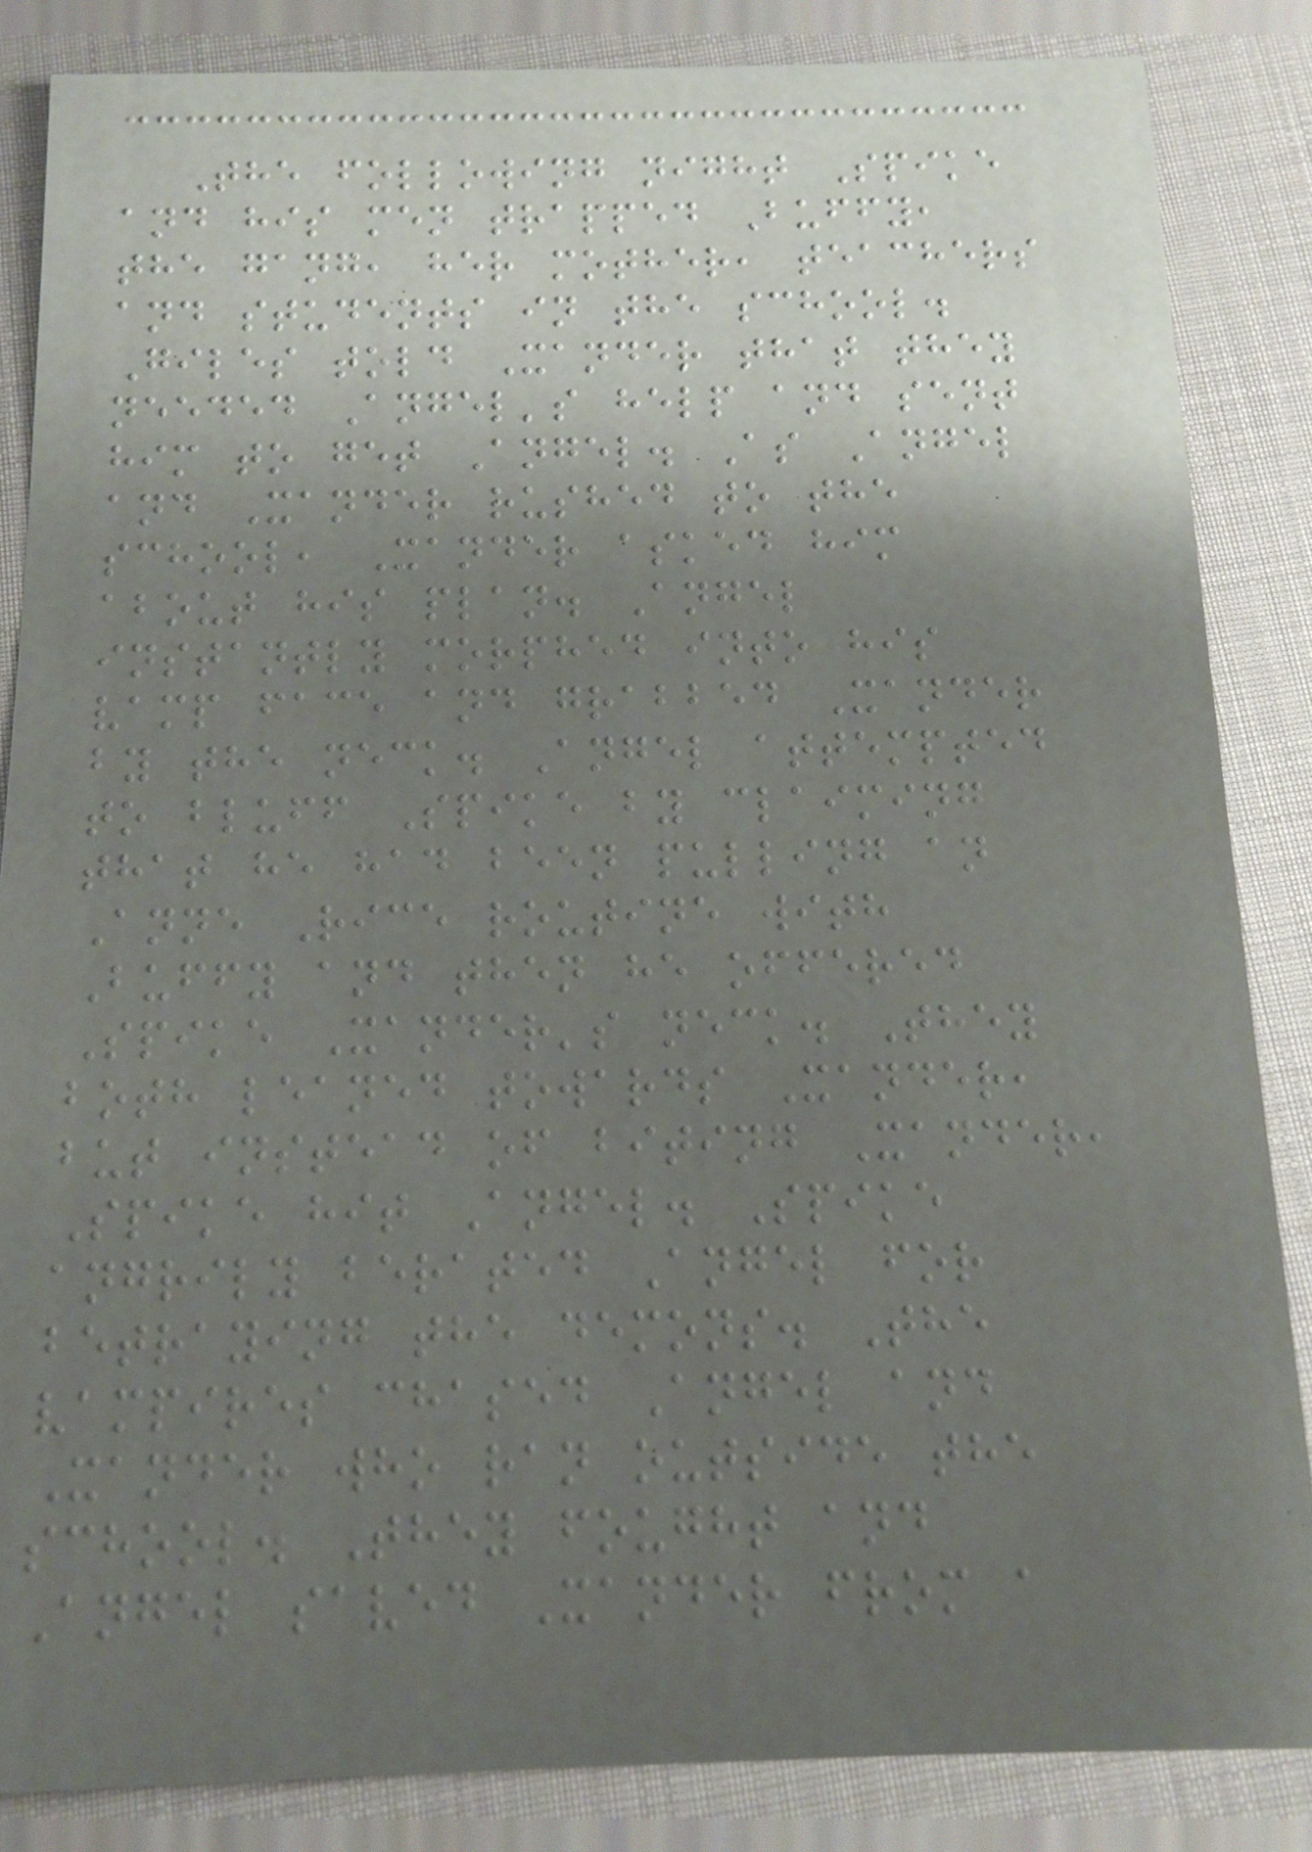The following night Spike
and his men trapped Buffy,
the gang, her mother, teachers
and students in the school.
Giles told Xander that they
needed Angel's help and sent
him to get Angel. As Angel
and Xander rushed to the
school, Xander asked him
about his plan. Angel
instantly morphed into his
vamp face and grabbed Xander
by the neck. Angel attempted
to bluff Spike by claiming
that he had been pulling an
Anne Rice routine with
Buffy and then he offered
Spike Xander's neck. They
both leaned towards Xander,
but instead of biting Xander,
Spike hit Angel. Spike
angrily berated Angel for
betraying the demons. The
vampires chased Angel and
Xander who ran outside the
school. They fought and
Angel saved Xander from a
